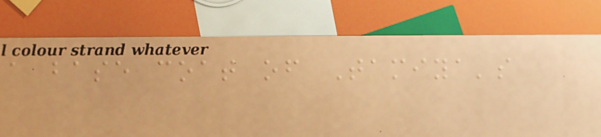a base coat of Tamiya's
